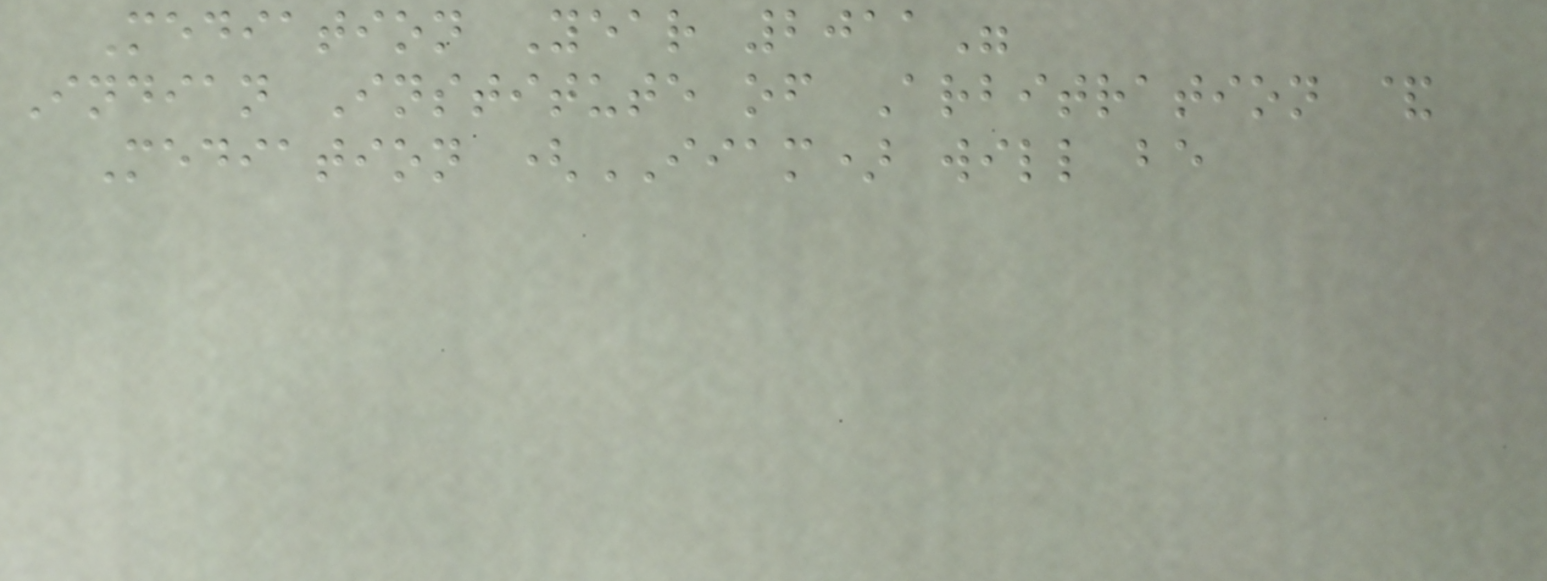Mediation Year 2011"
Indian Institute of Arbitration &
Mediation (IIAM) will be
